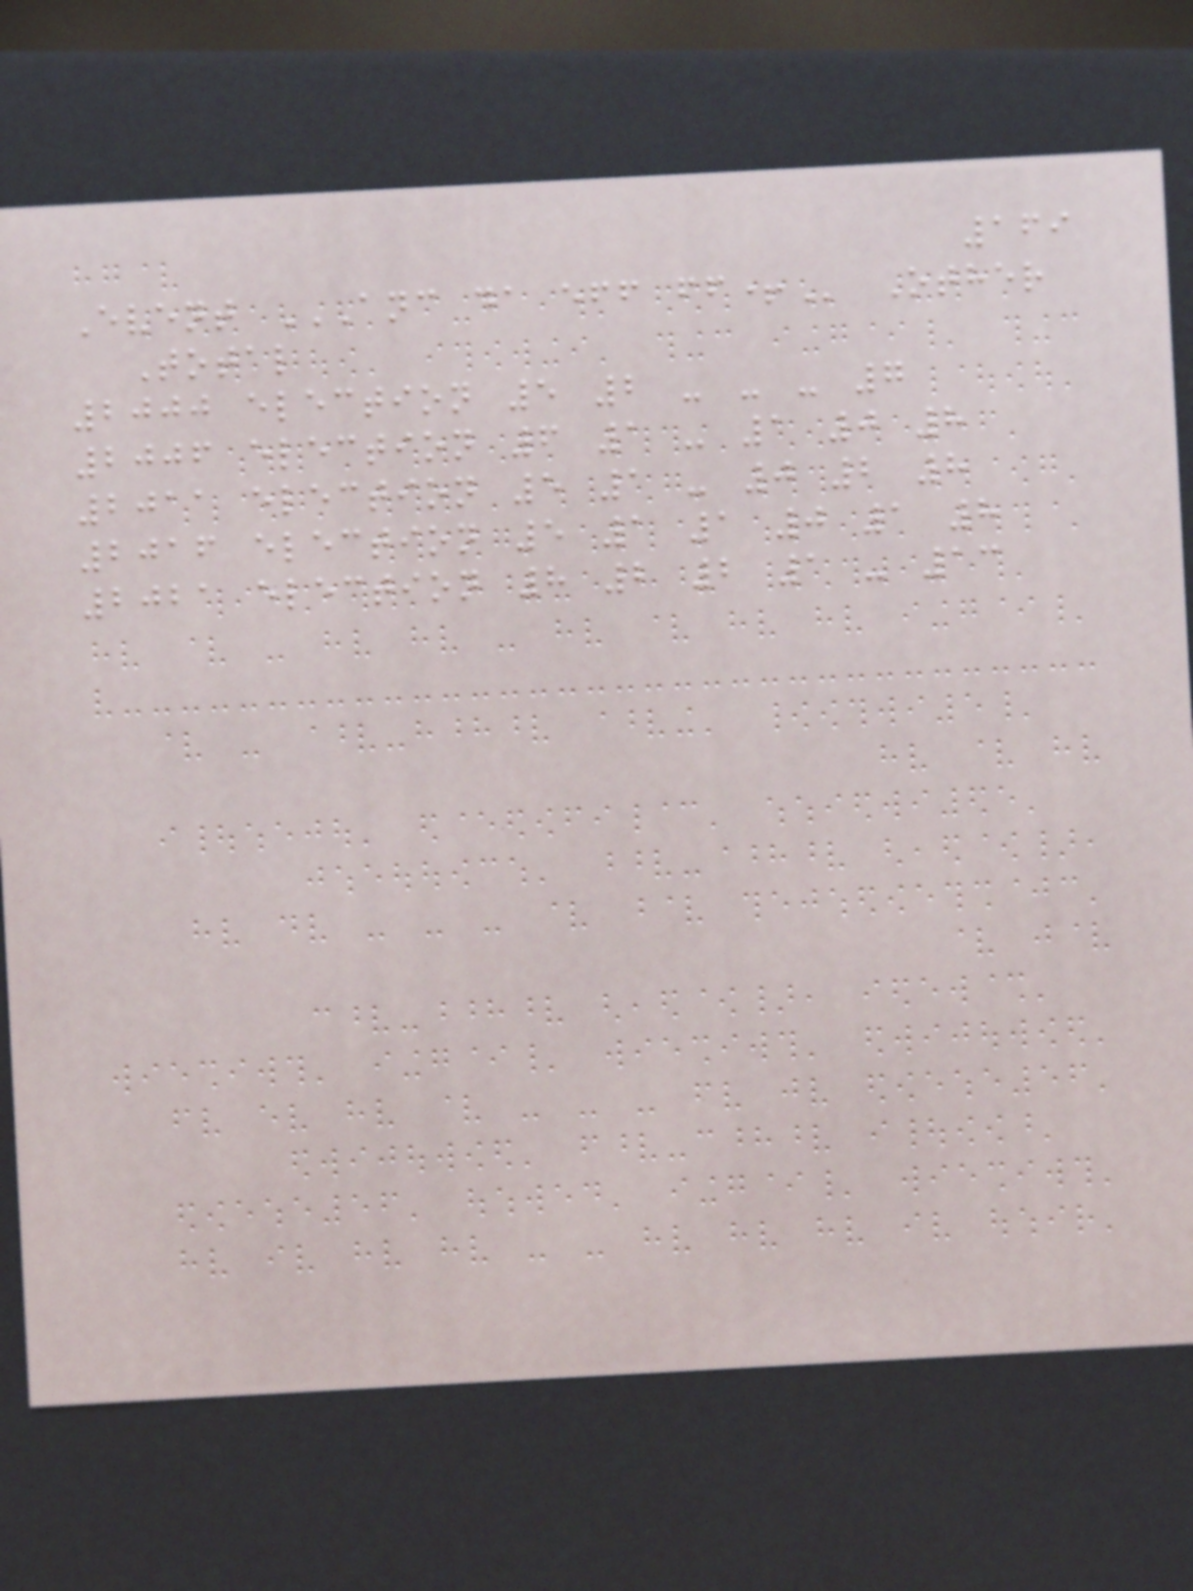169
Event ANC DA EFF FF+ Other
Total
2000 election 5 2 - - - 7
2006 election 6 1 - 1 0 8
2011 election 5 1 - 0 2 8
2016 election 5 1 1 0 1 8
2021 election 8 2 2 1 - 13
